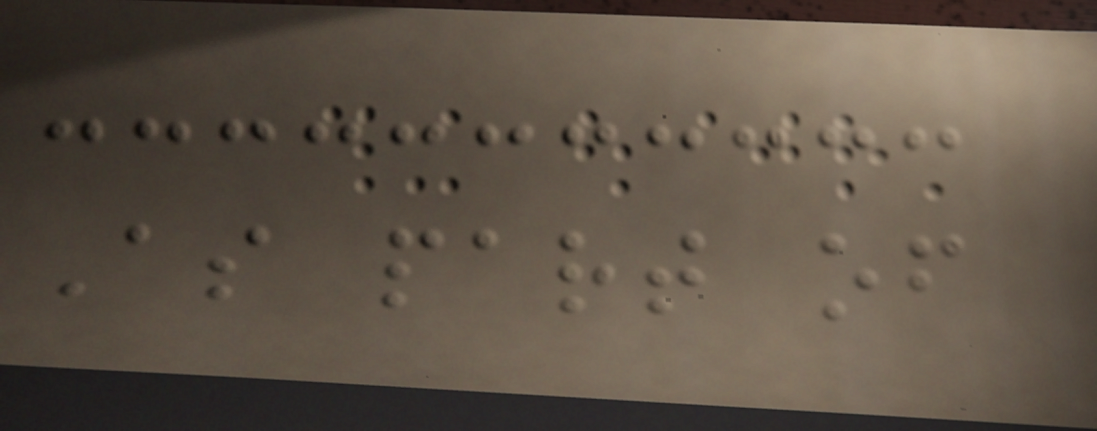As part of
